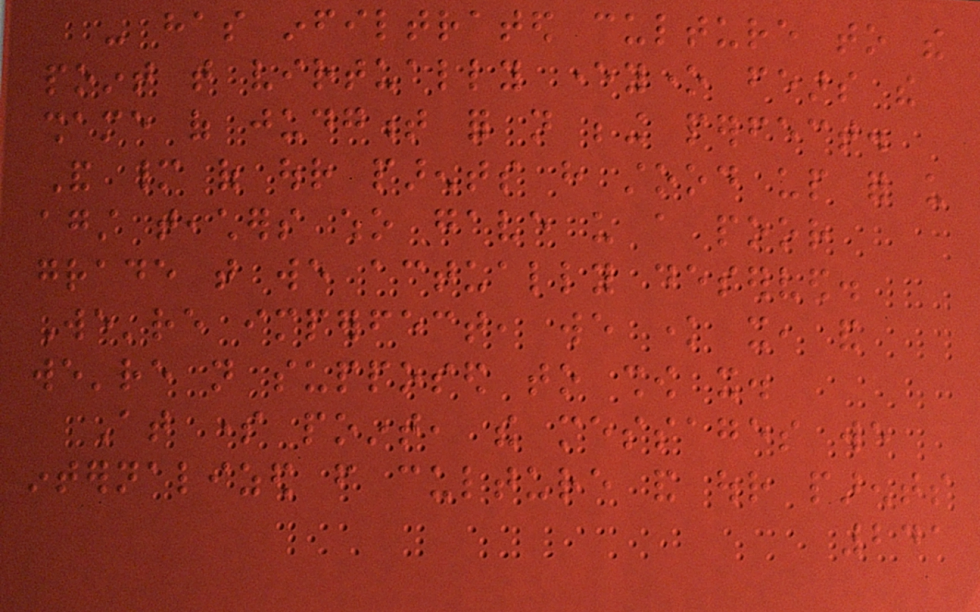- has infiltrated culture to the
point that virtually everyone fears the
shame of judgment for not being perfect.
And many of our parents have stood up for us
against teachers who gave us a poor
grade that we actually deserved.
We're imperfect, we know it, and
we're not supposed to show it.
At some point, the messages we
internalized from culture and our parents
241
